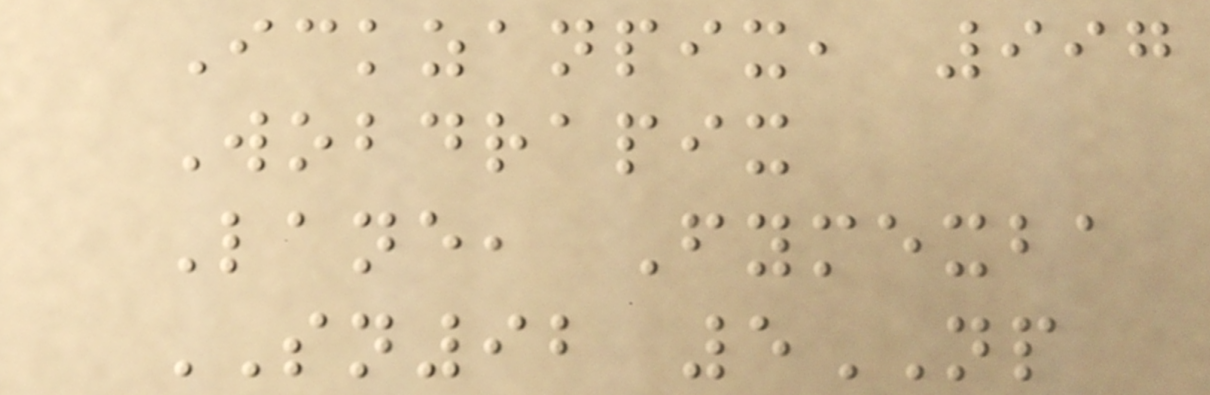Ickzanpix, 997
Wobdrapix
Lane, Fymexba
SN92 5NP
